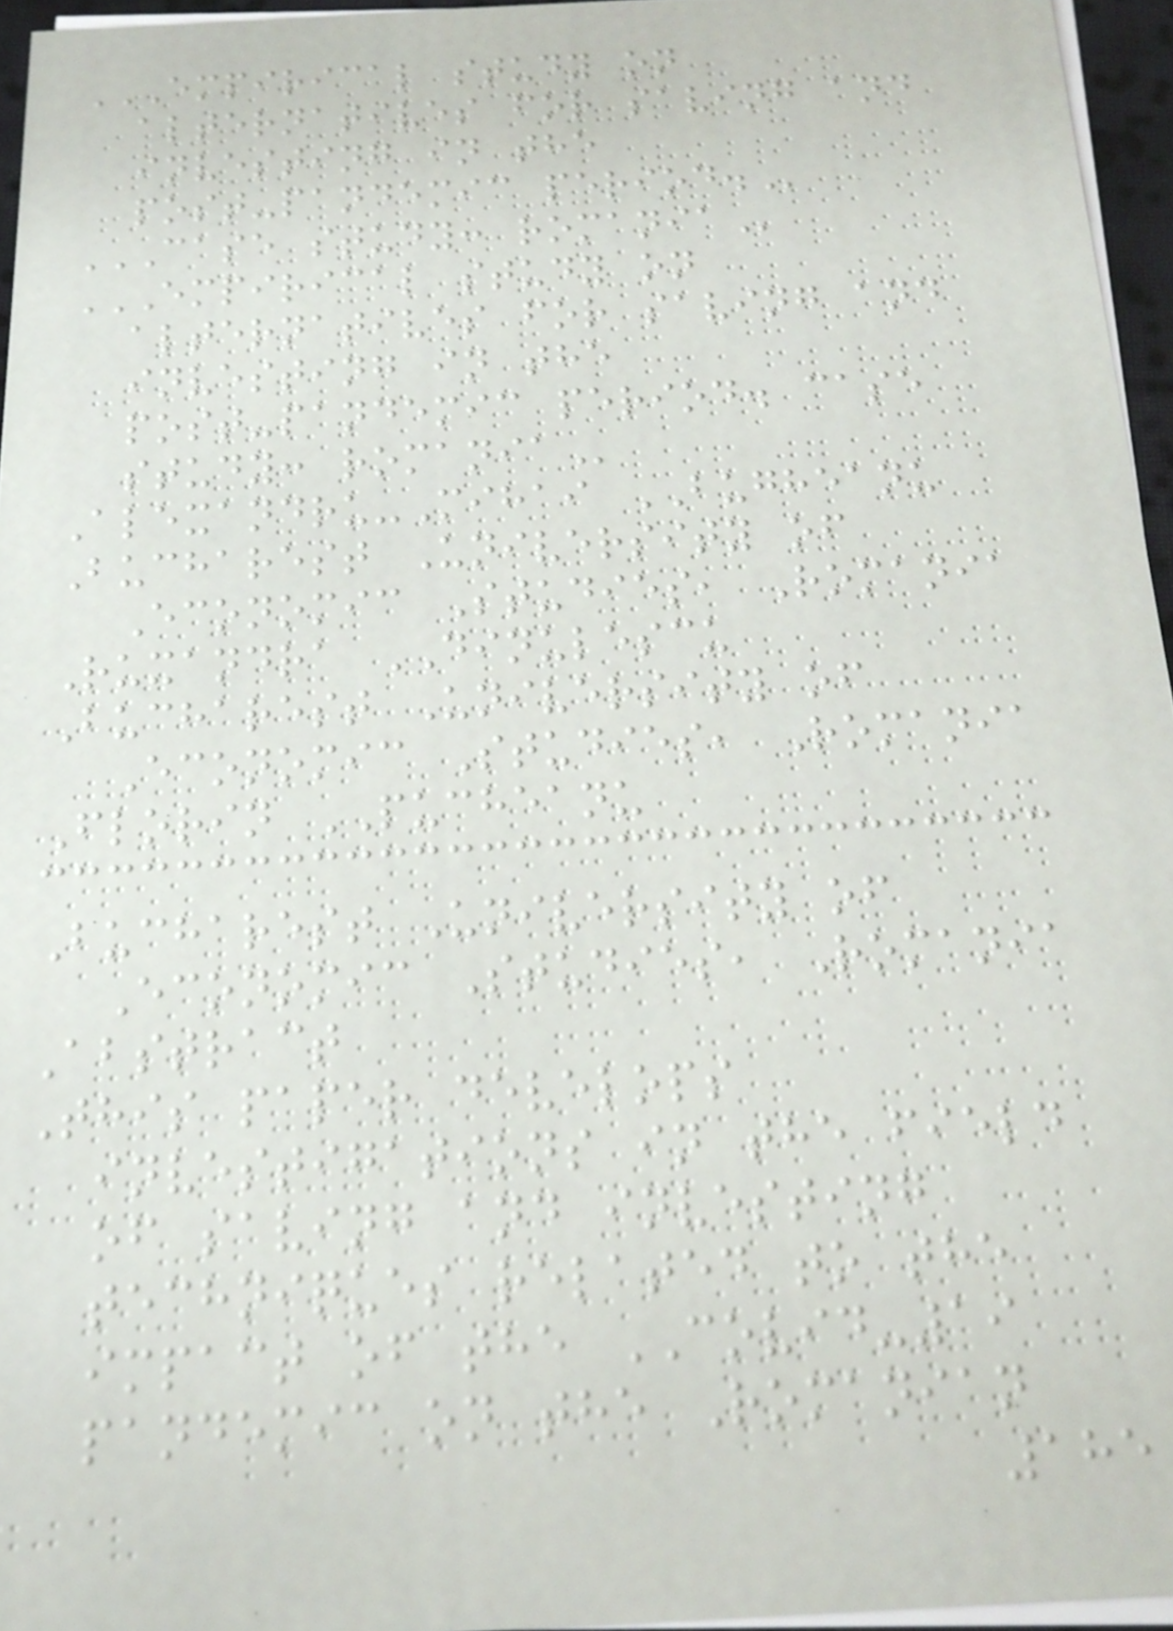EMPIRICAL STUDY ON
ALTERNATIVES FOR SAVING AND
INVESTING IN THE
POST-PANDEMIC PERIOD.
CASE STUDY: ROMANIA
EMPIRICAL STUDY ON
ALTERNATIVES FOR SAVING AND
INVESTING IN THE
POST-PANDEMIC PERIOD. CASE
STUDY: ROMANIA
Alexandru-Mihai BUGHEANU
Bucharest University of
Economic Studies, Romania
Ruxandra DINULESCU
Bucharest University of
Economic Studies, Romania
Florin PUCHEANU
Bucharest University of
Economic Studies, Romania
Abstract
This paper develops
investigations in the field
of saving and investing
techniques related to the
impact of the COVID-19
pandemic on the Romanian
185
